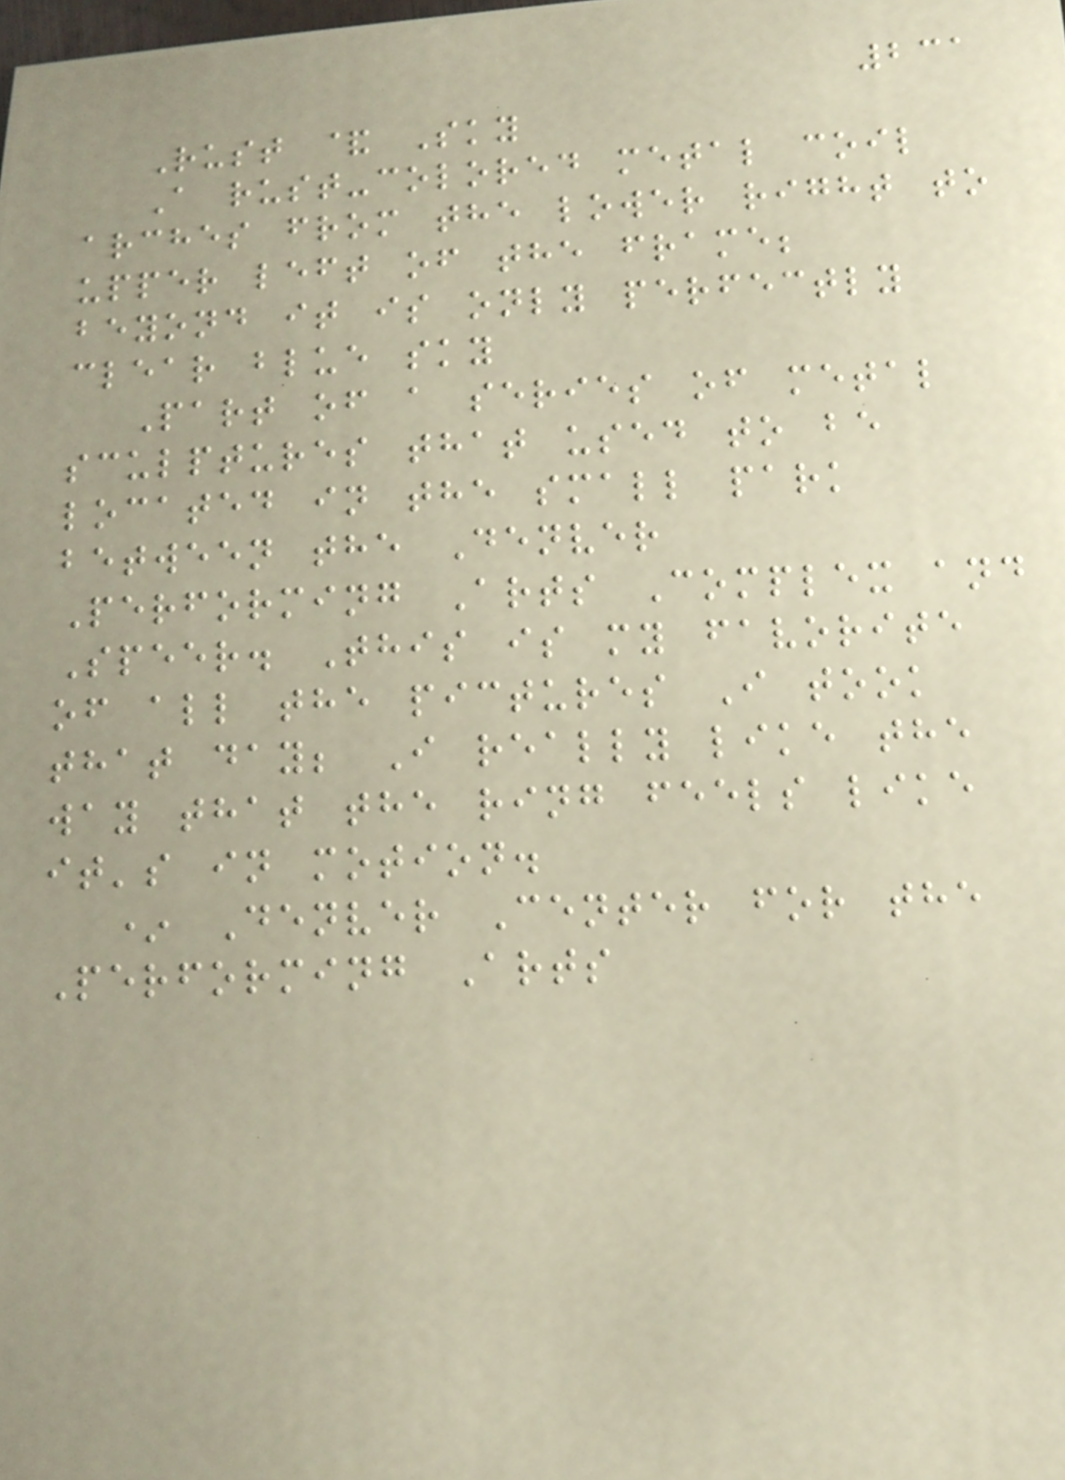231
Rust & Sky
A rust-colored metal coil
arches from the lower right to
upper left of the frame;
beyond it is only perfectly
clear blue sky
Part of a series of metal
sculptures that used to be
located in the small park
between the Denver
Performing Arts Complex and
Speer. This is my favorite
of all the pictures I took
that day; I really like the
way that the ring feels like
it's in motion.
* Denver Center for the
Performing Arts
